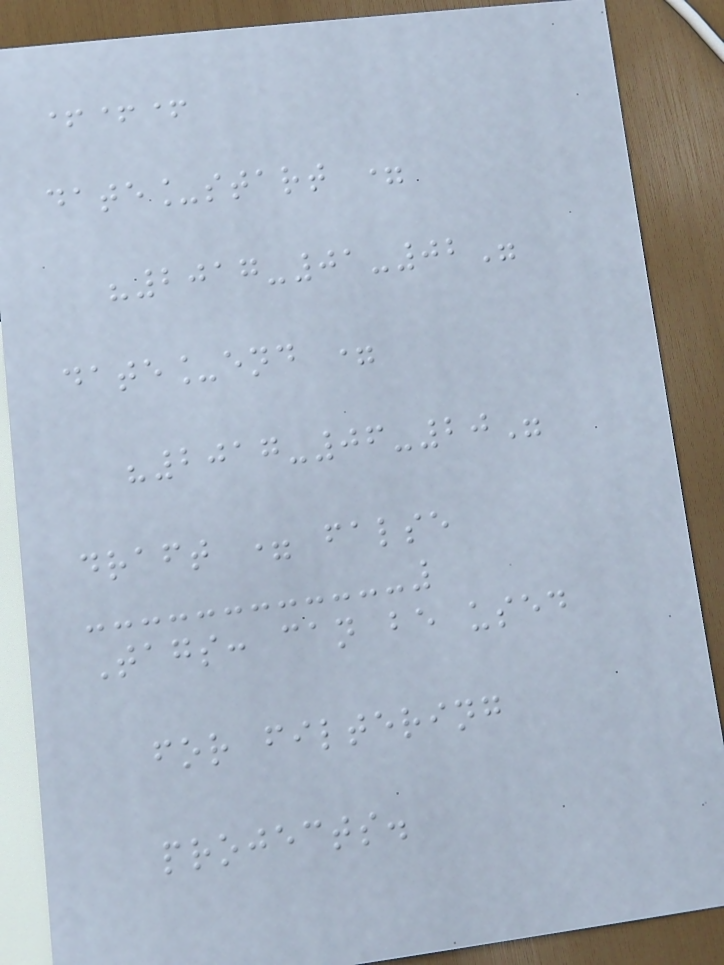+++
date_start =
"2017-01-02"
date_end =
"2017-06-20"
draft = false
Tags: can be used
for filtering
projects.
